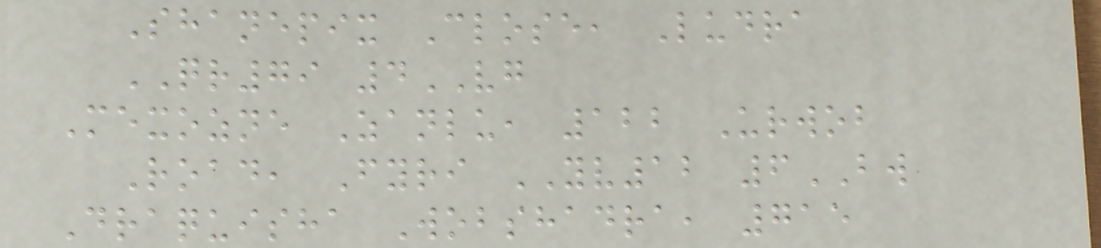Shanepix Close, Ludra
QR79 4VG
Mexozne Zanlu, 122 Urwob
Road, Fyri YV12 6BW
Draquisha Wobshadra, 715
